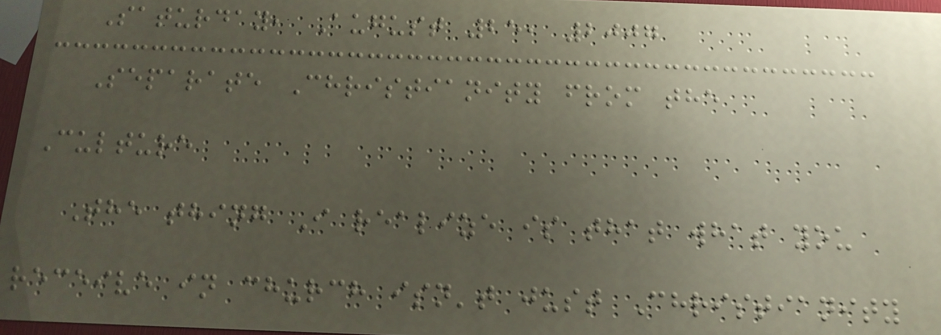Saturday, August 25, 2007
Separate Christianity from the
Culture
The thing I realize is that what you
receive in church isn't just Christianity
